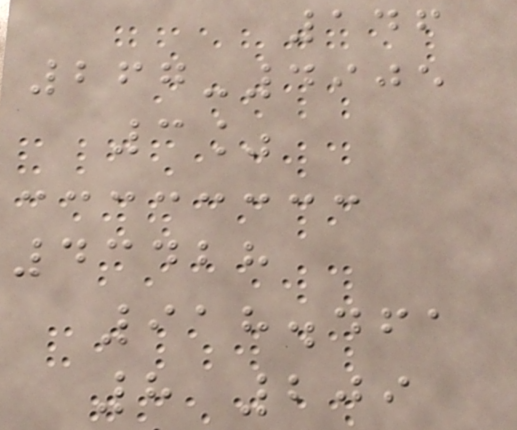146
267-4905
3%
43428
918.461
8 209
